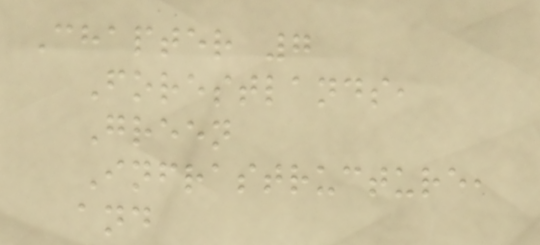Chapter 7
Forestlands,
Green
Infrastructure,
and
